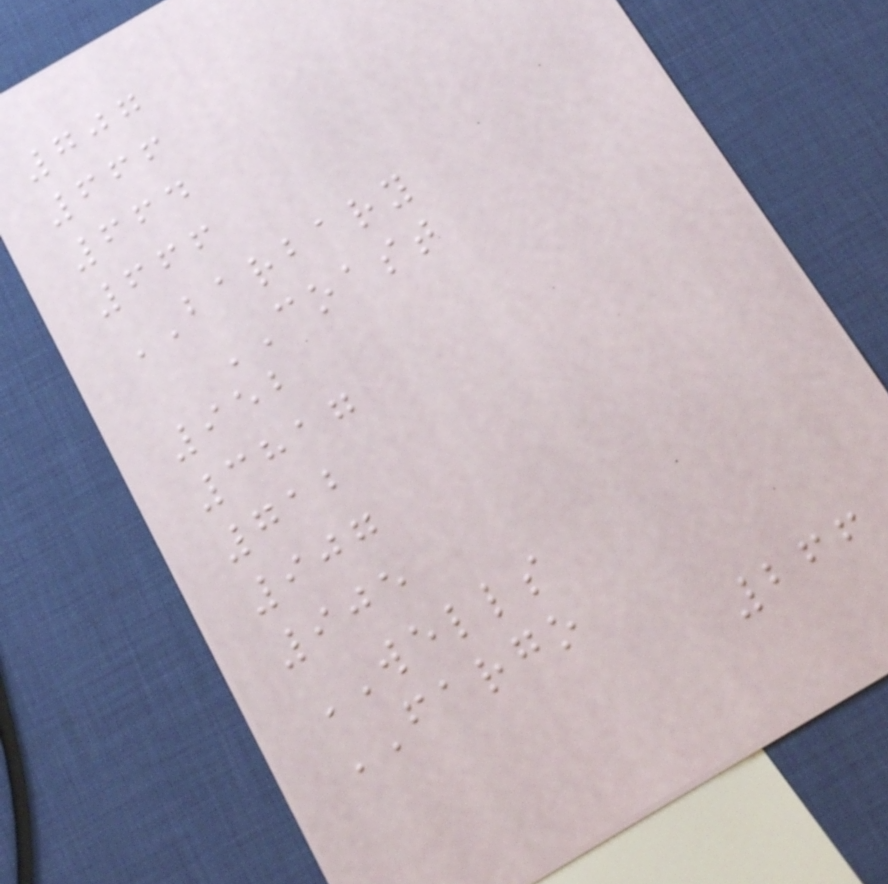707
666
664
666
BARBARY
COAST
952
3817
712
907
905
WELLS
FARGO
266
